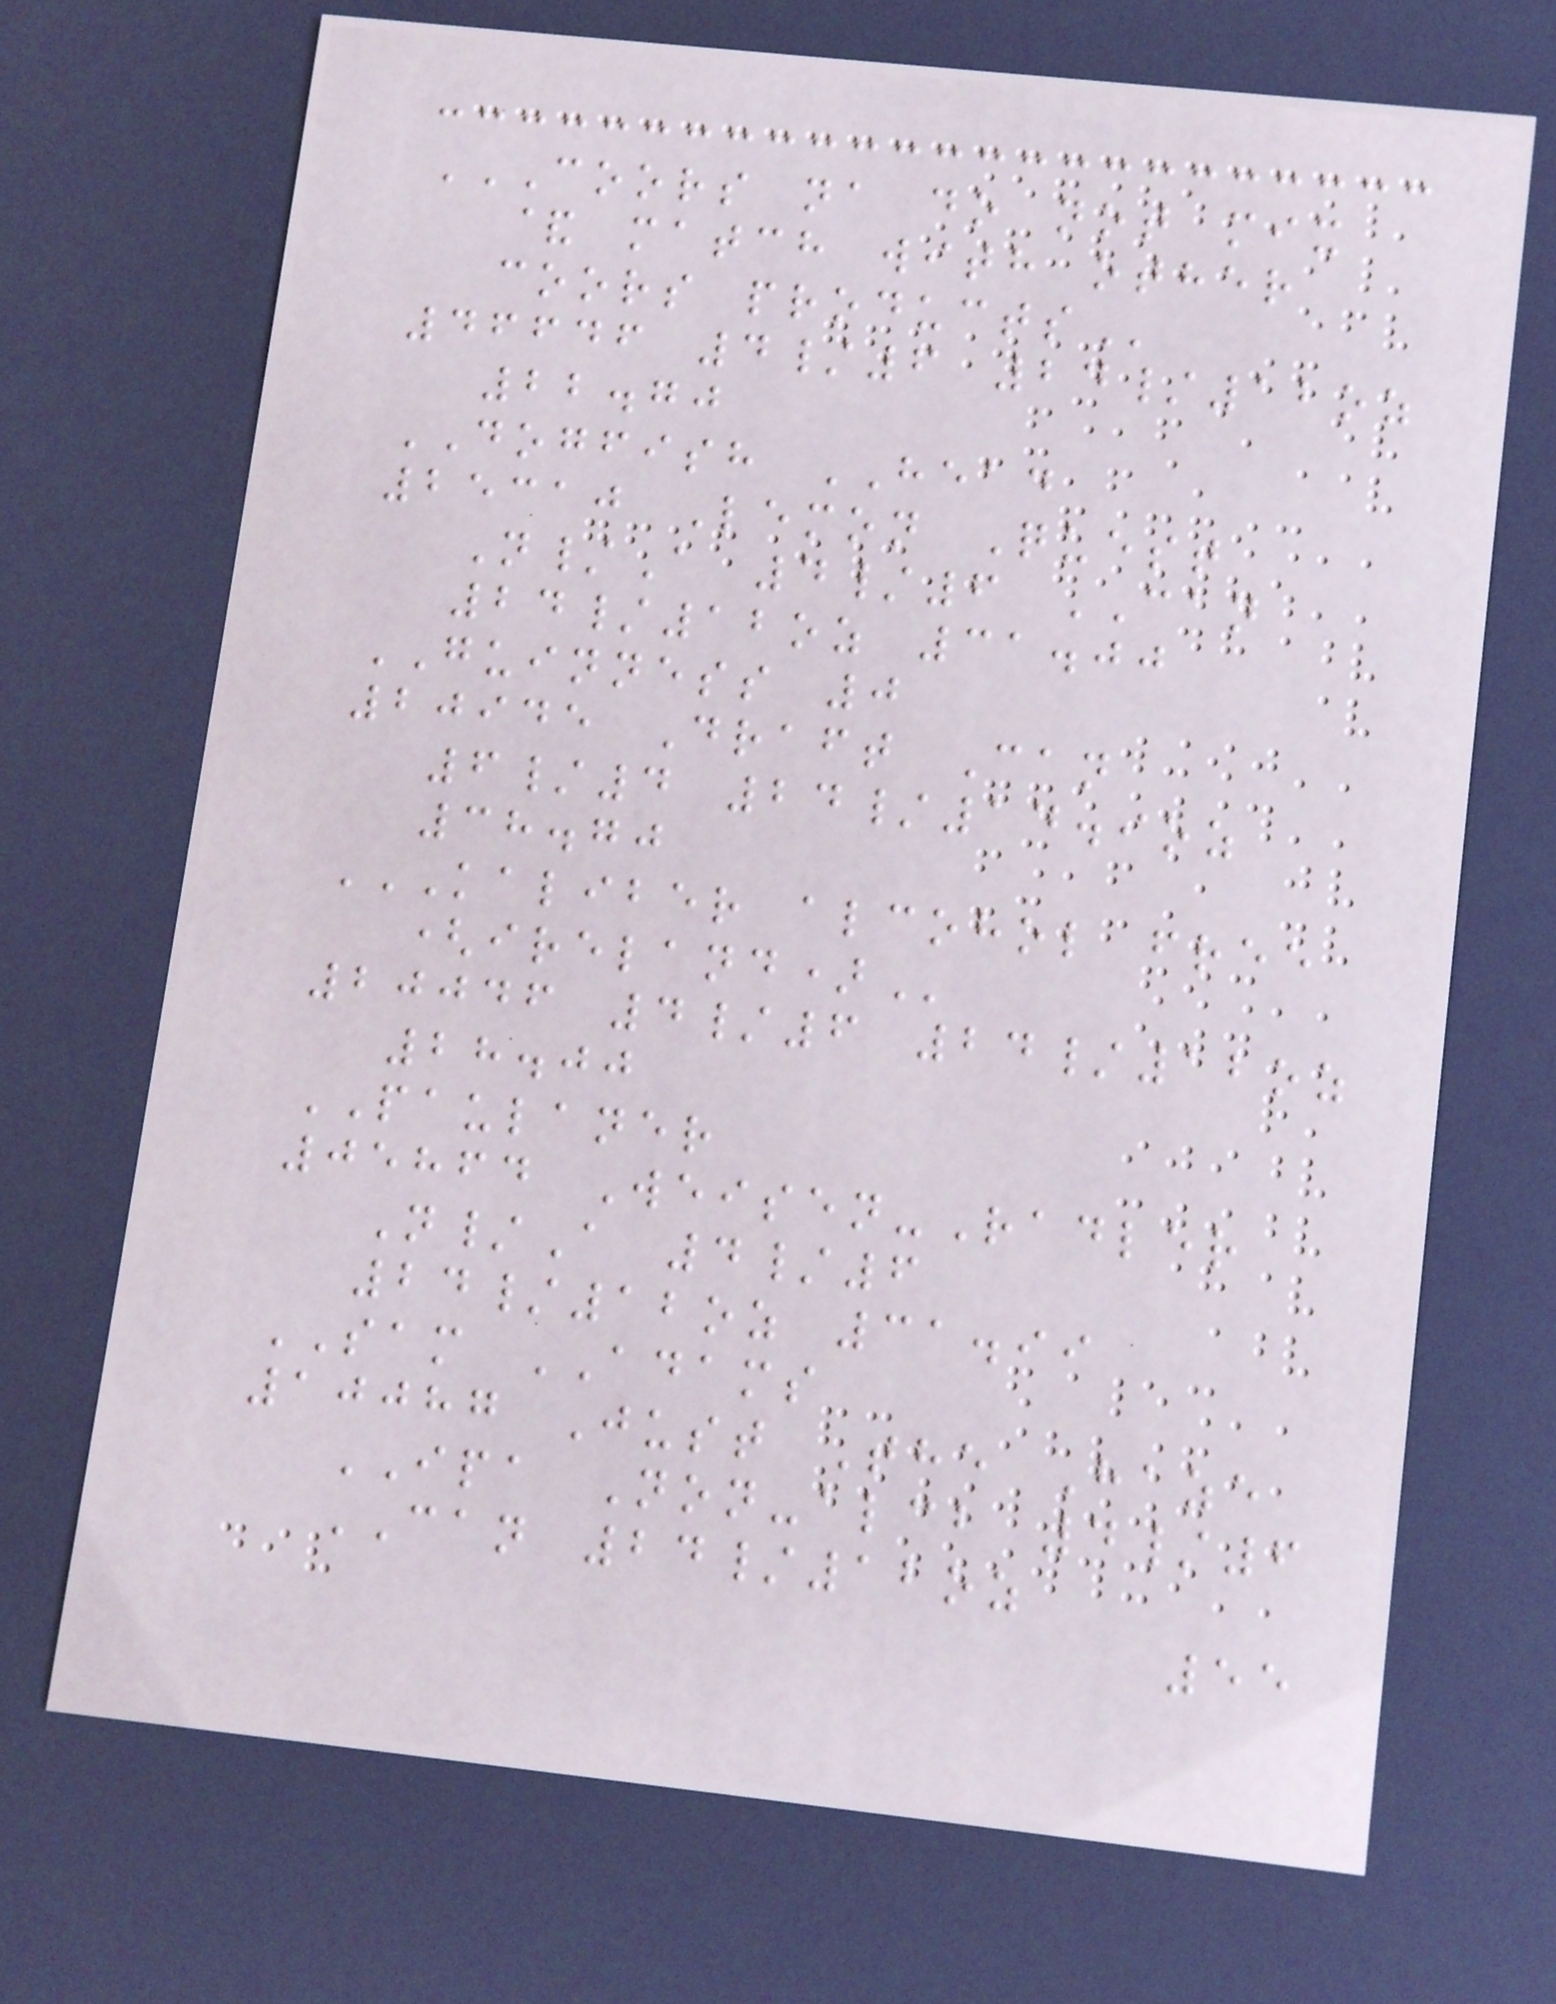COORS NA DO NOT MIX
& MATCH WITH OTHER
COORS PRODUCTS
46646 4/6 24/12oz
22.70
DOGFISH HEAD
25310 Lemon Quest
N/A 4/6 CAN
24/12oz 31.00
GUINNESS 0
20945 Draft Can
6/4 24/14.9oz
38.70
KALIBER ALCOHOL FREE
(IRELAND)
20046 4/6 24/12oz
28.00
PAULANER
05864 Weisen-Radler
N/A 4/6
24/12oz 31.99
SAM ADAMS
10087 Just The Haze
IPA Non-alcb 4/6
CAN 24/12oz
55
